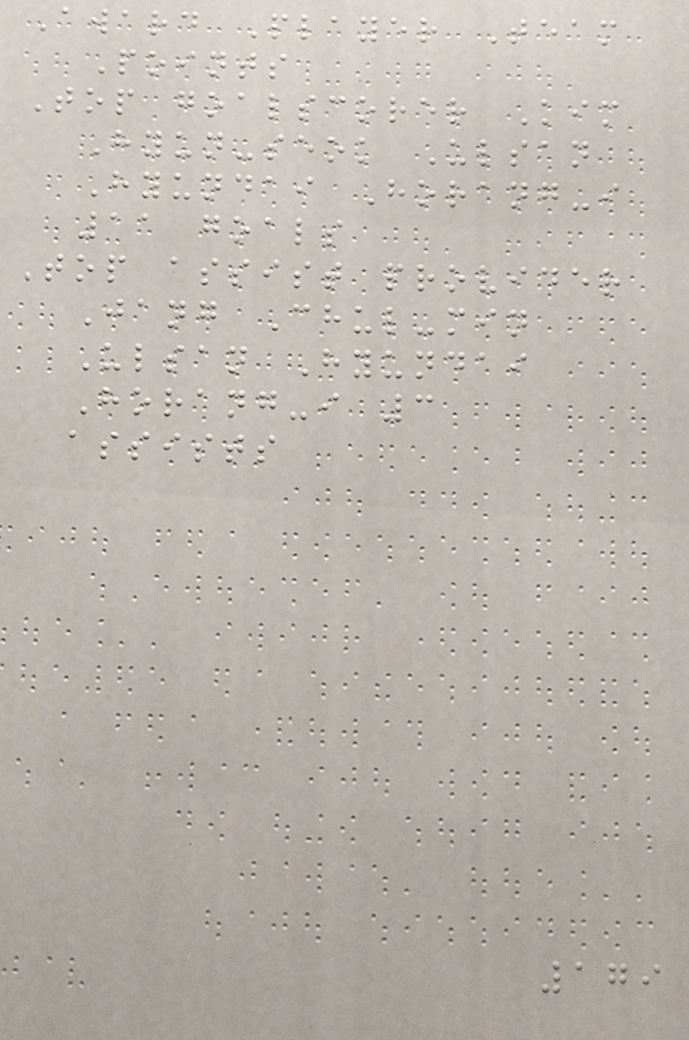Award Player Team
Points
Top goalscorer Kim
Hyun-seok Ulsan
Hyundai Horang-i
11 goals
Top assist provider
Jang Chul-min
Ulsan Hyundai
Horang-i 3
assists
179
